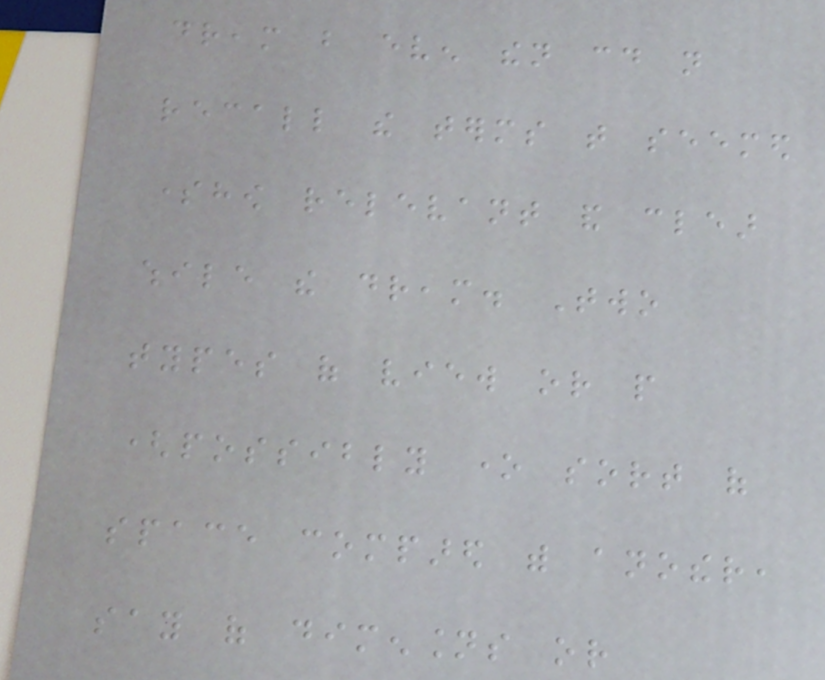dream but even then could not
recall the terms that seemed
somehow relevant and clear
while the dream. Two
types of view or people
(possibly one sort of
space compared with another,
say of dimensions or
